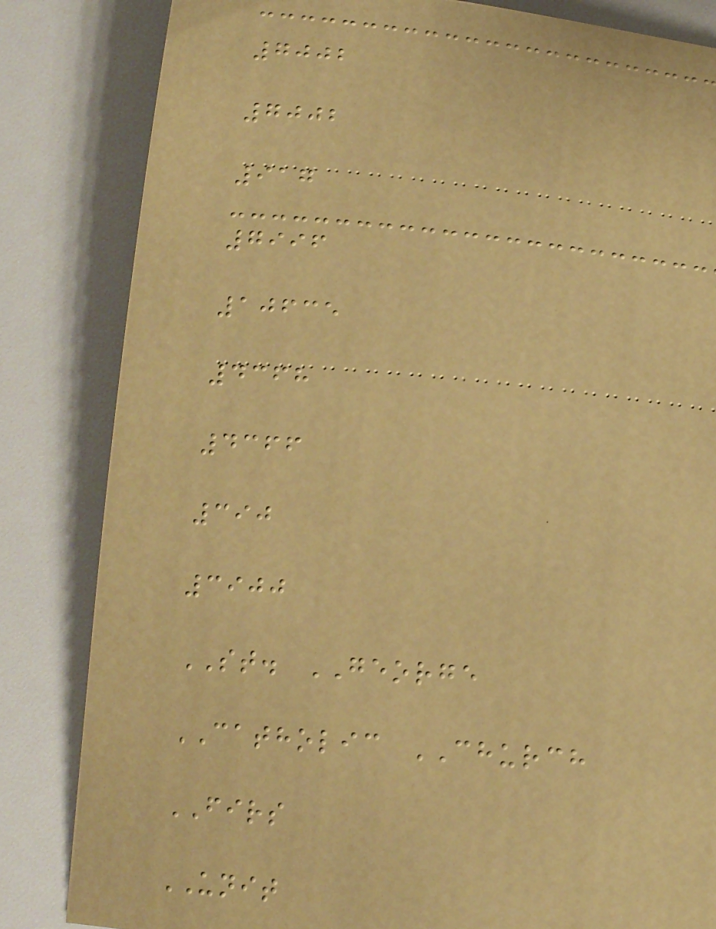7002
7002
917
7996
10635
4368
4366
390
3900
ST. GEORGE
CATHOLIC CHURCH
FIRS
UNIT
